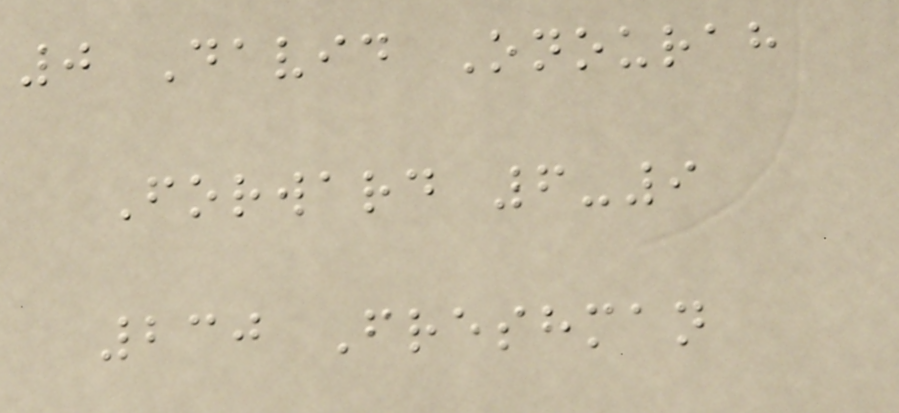0 David Onourah
Forward 6-9
230 Freshman
